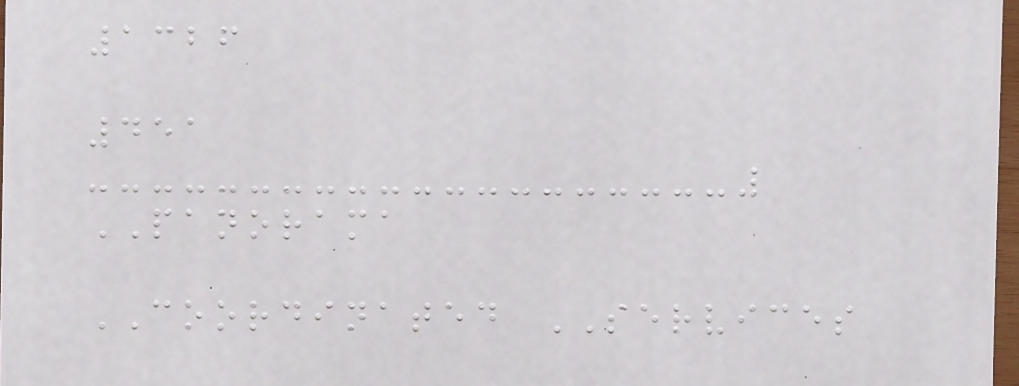1326
451
PANORAMA
COORDINATED SERVICES
